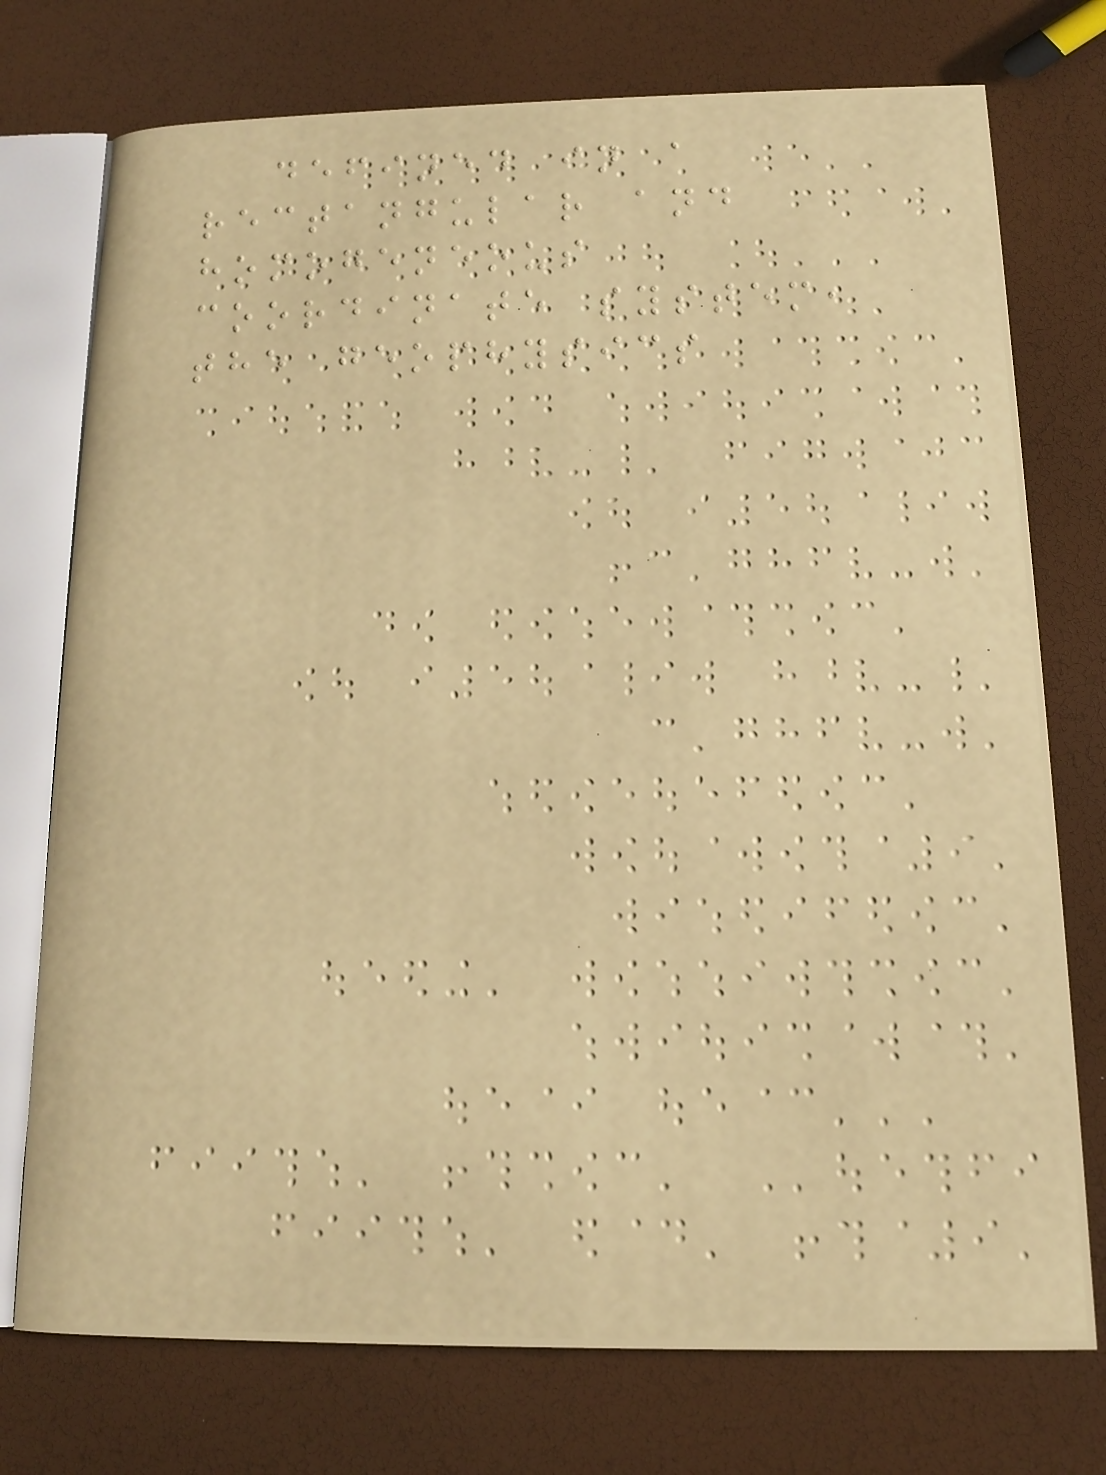defined in a
rectangular and
homogeneous
coordinate system,
the geophysics
